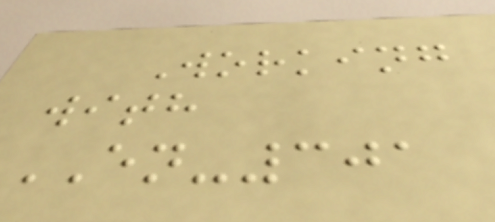Working
with
EN-301
